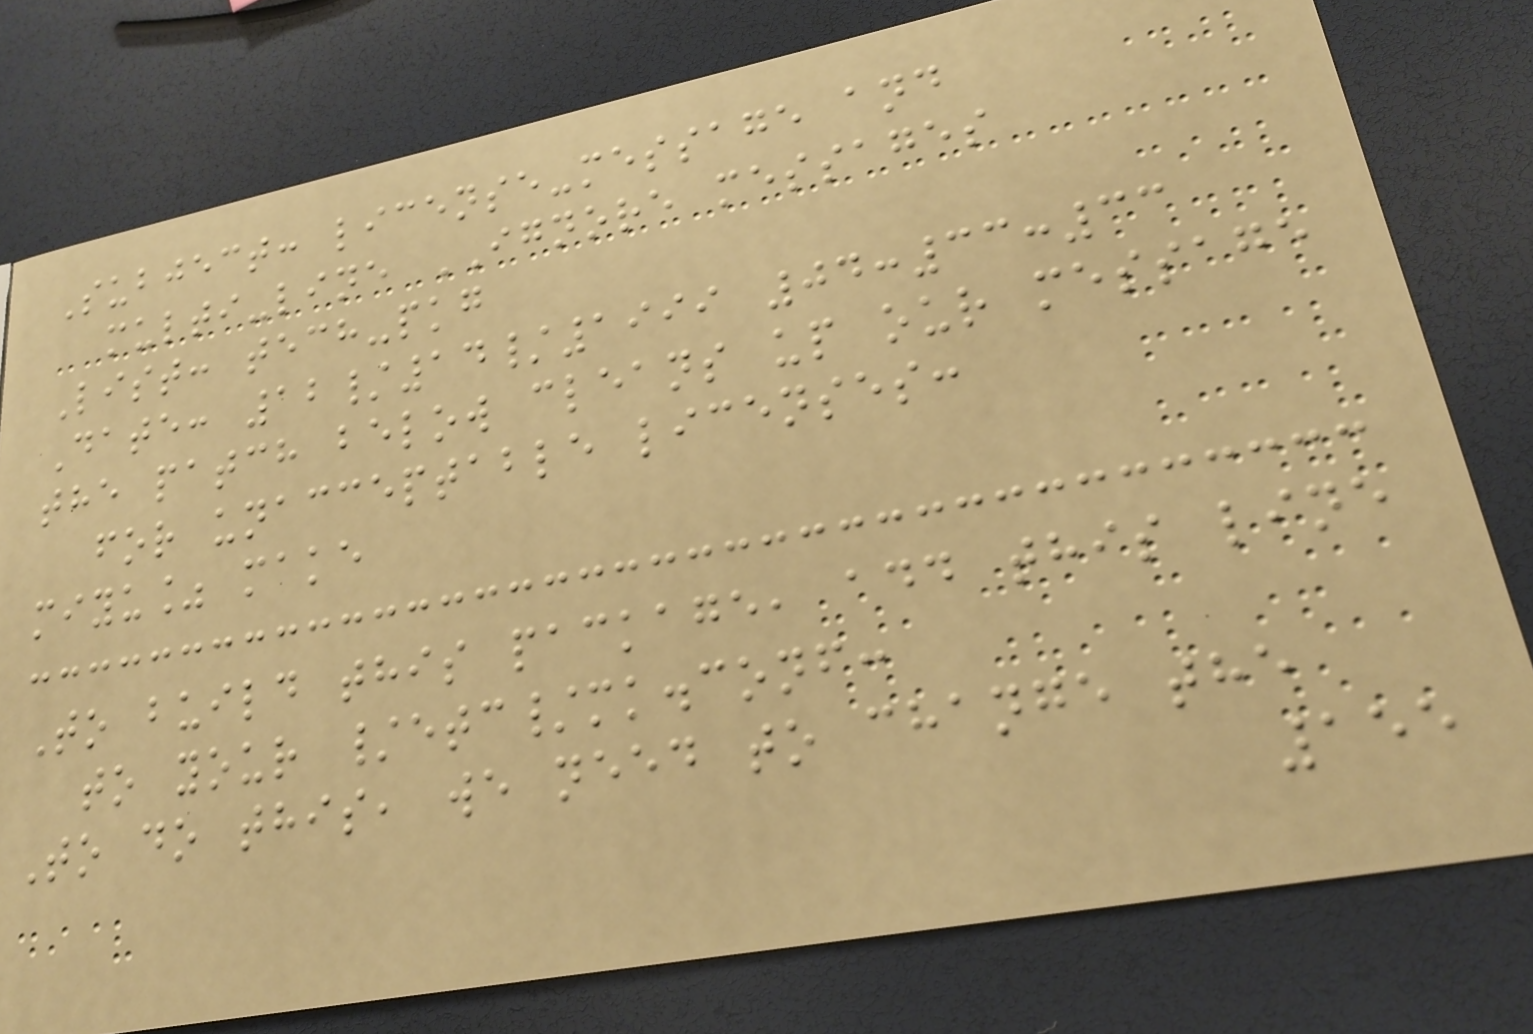Subject: license-message and
multi-line IGNORE messages
List: tech-pkg
Date: 12/14/1999 04:33:33
the patch below cleans up our message
for unacceptable licenses:
miyu% make
To build this package, add this line
to your /etc/mk.conf:
To do this, we need to change the
155
